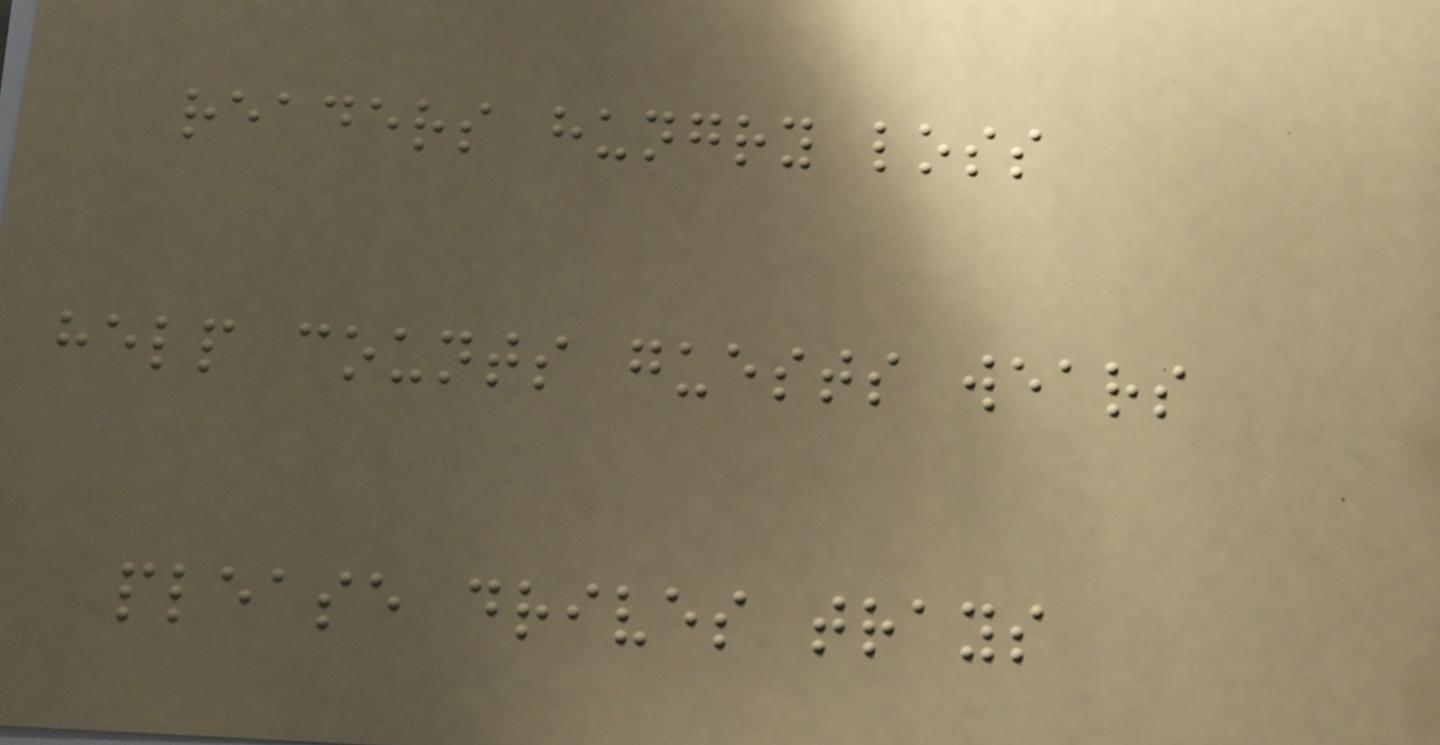readers hungry loss
help counts guests wears
please drives trays
